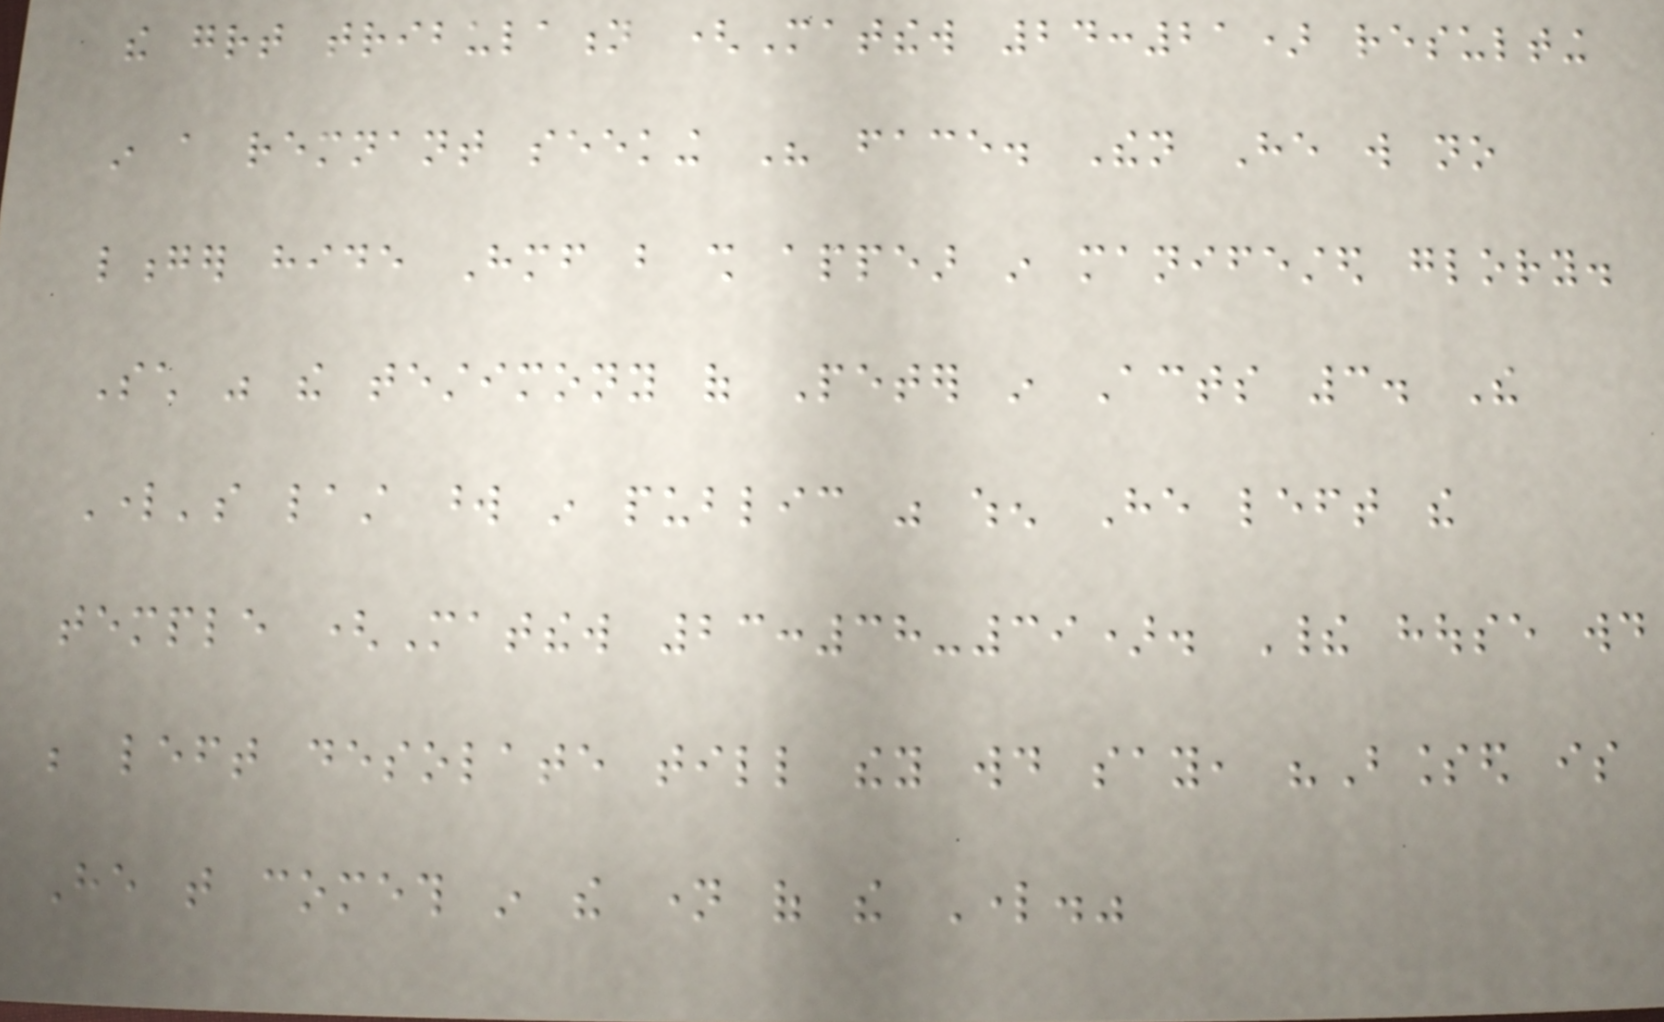the great tribulation (Matthew 24:21) resulting
in a remnant seeking His face. Then He will no
longer hide Himself but shall appear in manifested glory.
Such was the testimony of Peter in Acts 3. The
Lord's last word in public was when He left the
temple (Matthew 23:38-39). Their house would
be left desolate till they would say, "Blessed is
He that cometh in the name of the Lord."
